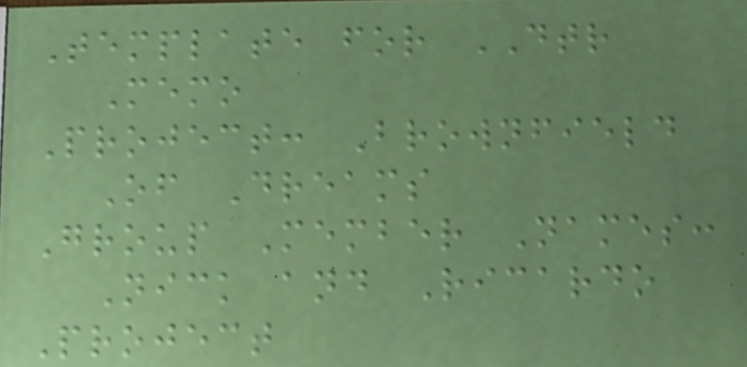Template for DTR
Memo
Project: Brownfield
Of Dreams
Group Member Names:
Nick and Ricardo
Project
